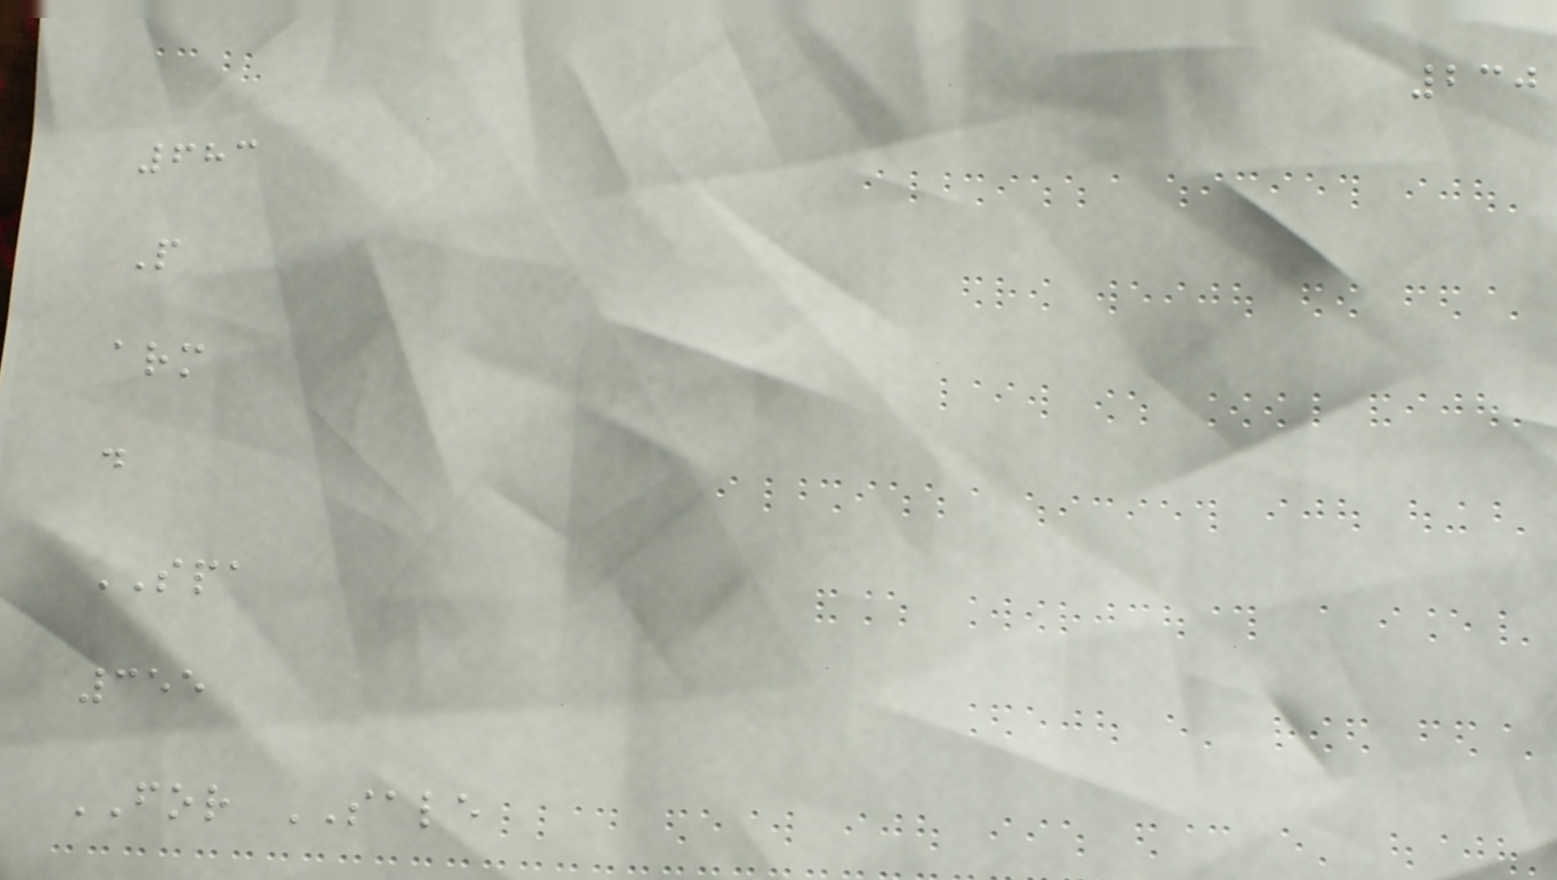230
683
P
arm
d
SPA
355
FOR SALE
